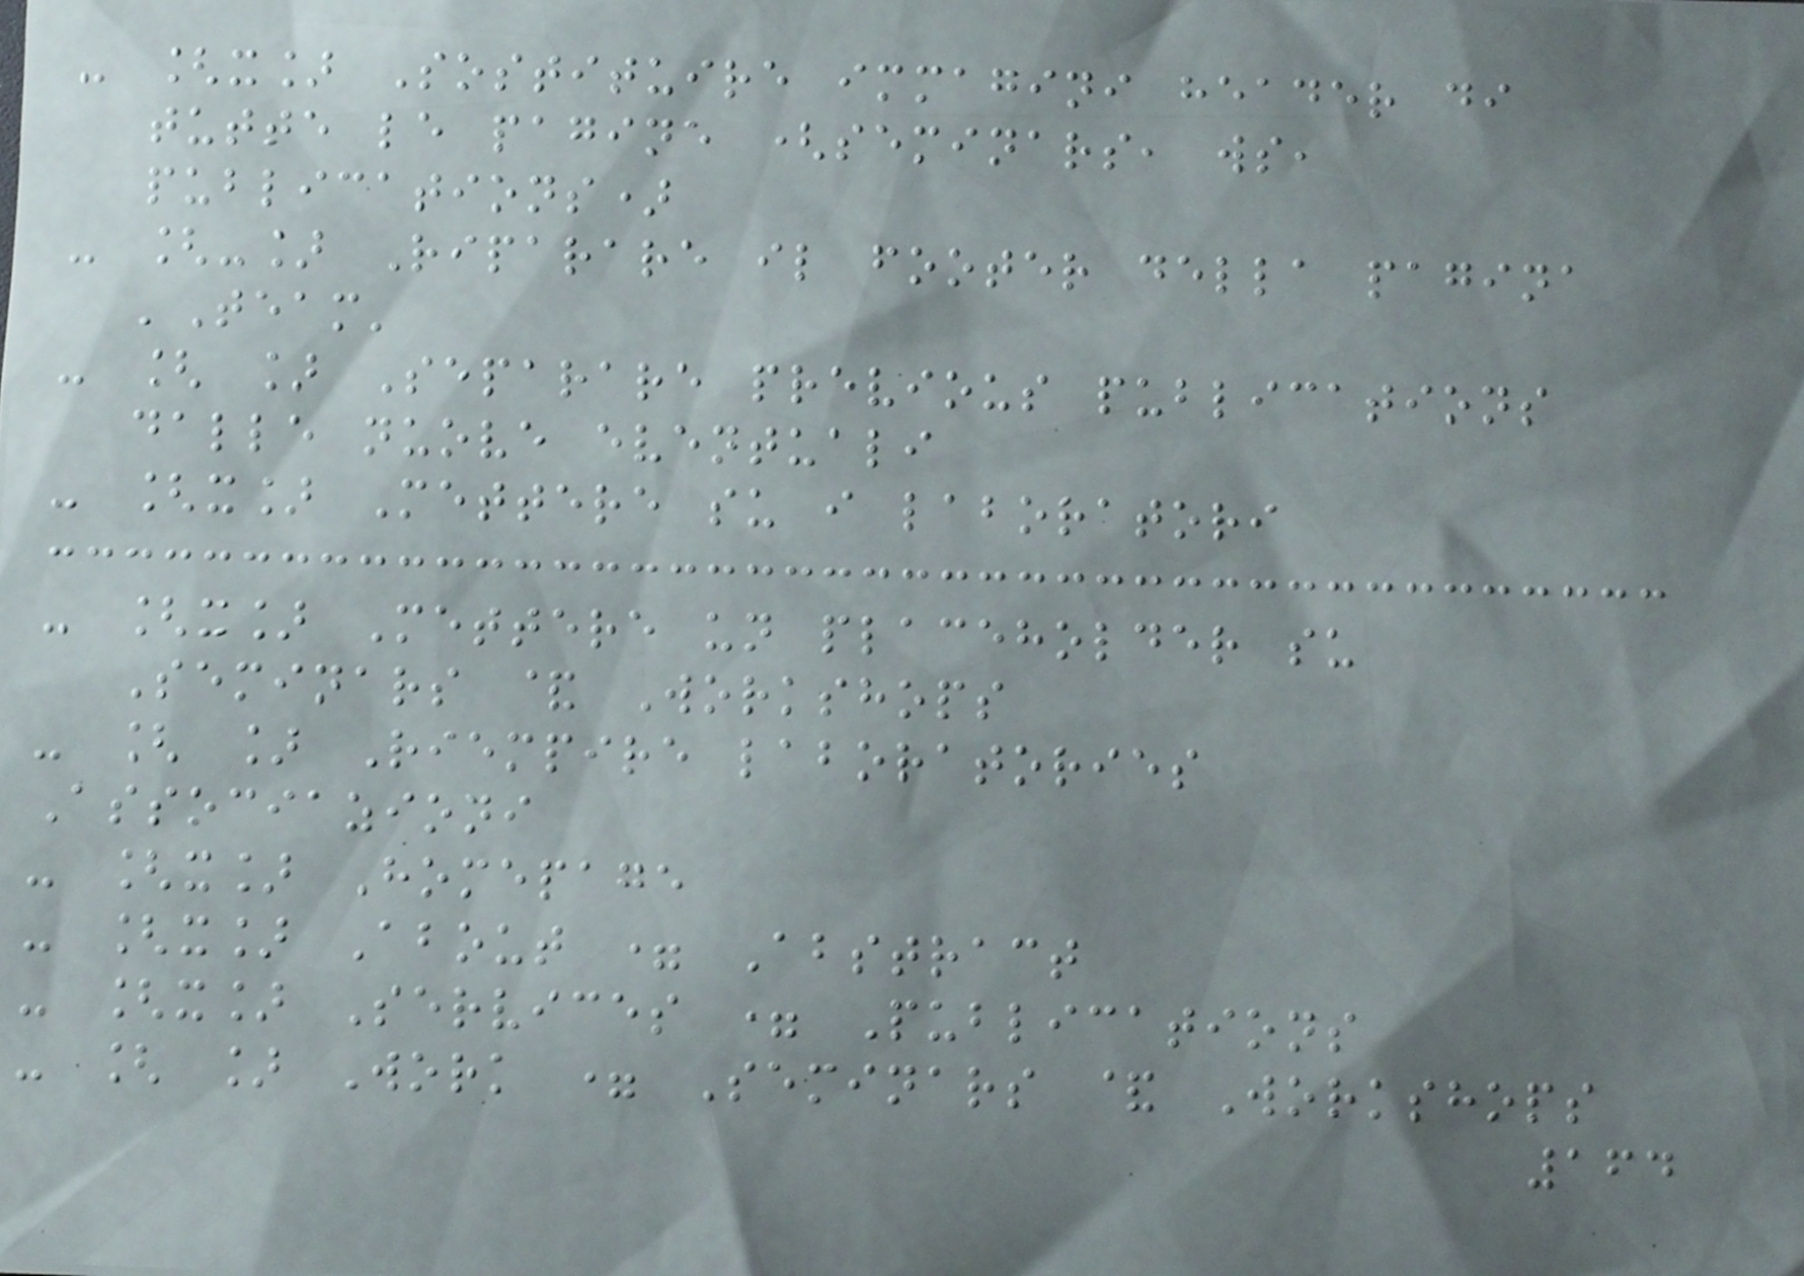- [x] Sostituire immagini header di
tutte le pagine (seminars, ws,
publications)
- [-] Riparare il footer della pagina
'Team'
- [ ] Separare previous publications
dalle nuove eventuali
- [x] Mettere su i laboratori
- [x] Mettere un placeholder su
Seminars & Workshops
- [ ] Riempire laboratories
Associazioni
- [x] Homepage
- [x] About = Abstract
- [x] Services = Publications
- [ ] Work = Seminars & Workshops
164
